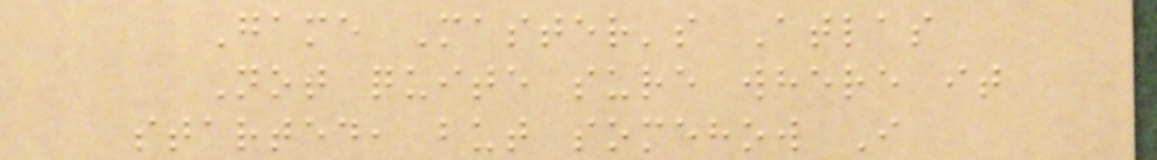Game Master's Atlas
Not quite sure where it
started, but somehow I
